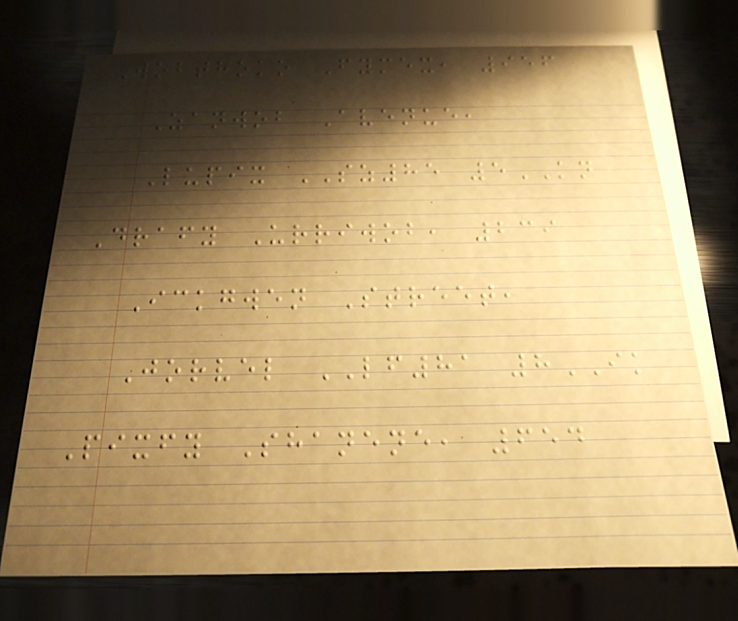Wobthoko Fymex, 956
Zanwob Avenue,
Lupix SZ85 5KN
Drafy Urriwob, 239
Ickgwen Street,
Jorvel LF81 8IK
Pixfy Shanene, 654
